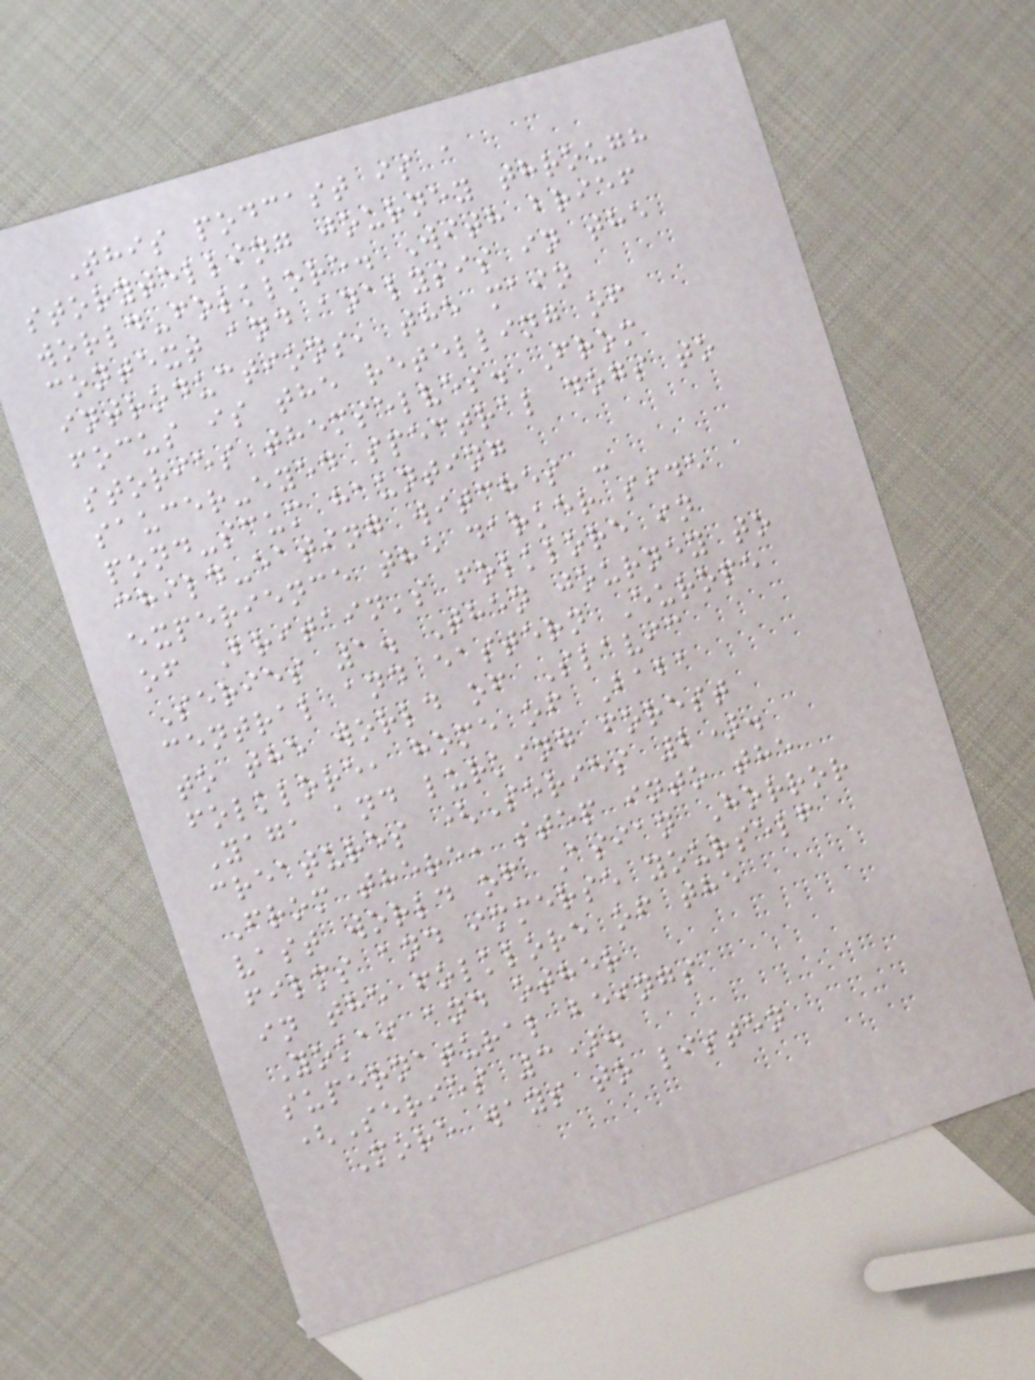This podcast is a
storytelling journey through
world-folklore. With brief
context and analysis in the
introductions, the main
focus is the retelling of
stories themselves. From
saucer-eyed spectral dogs to
pond-scum haunting
child-eating witches -
experience the darker side
of Britain's folklore in
Series 1. Then journey to
central and eastern Europe
to the world of Slavic
folklore, home of Baba
Yaga and lurking forest
creatures (Series 2).
From there, step into the
vast world of Asian Horror
films and immerse yourself
in the folklore of the
Yokai and other
supernatural beings
(Series 3).
More ways to listen
